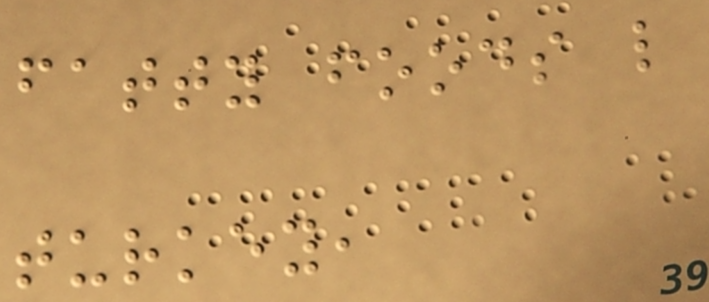fatty foods like
turkey,
